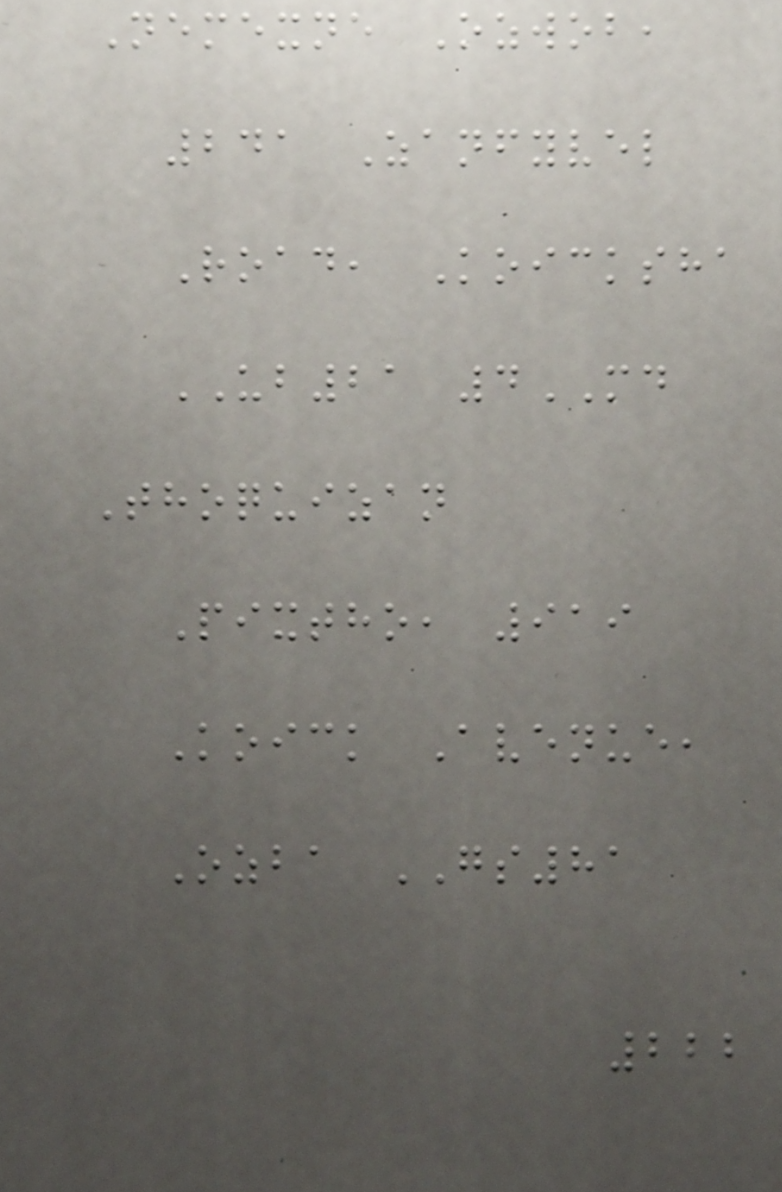Nemexne Ozwob,
241 Zanfyvel
Road, Koicksha
UB21 4MD
Thoquizan
Pixtho, 919
Koick Avenue,
Ozba GS81
222
